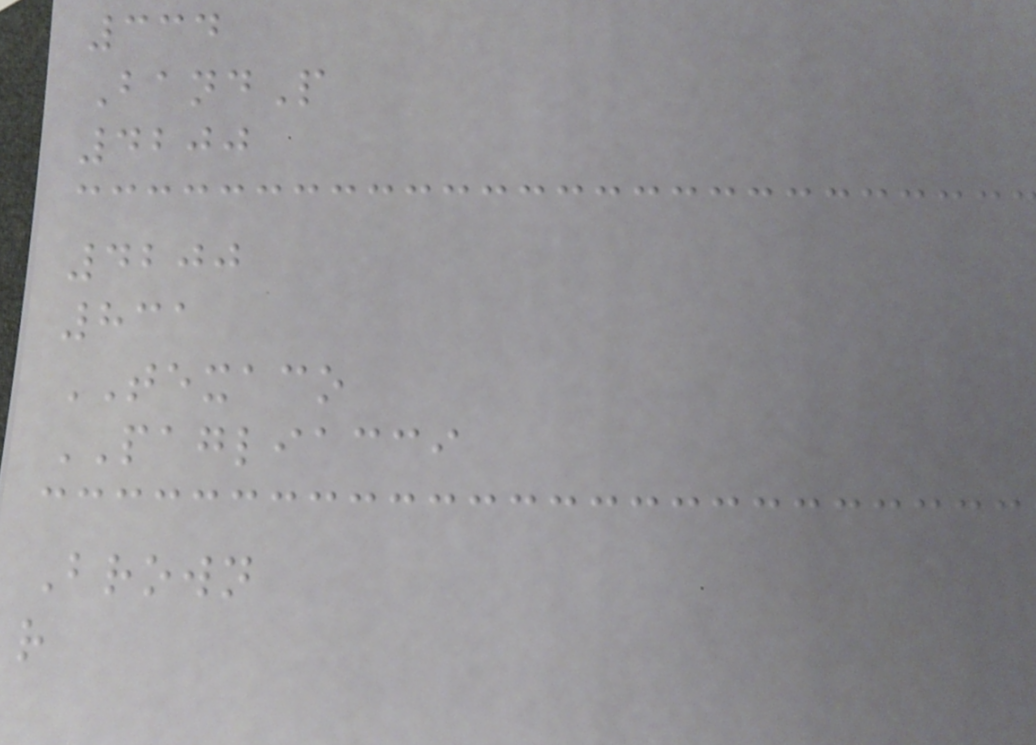334
BandP
4200
4200
831
TEXACO
PAGLIACCI
Brown
r
